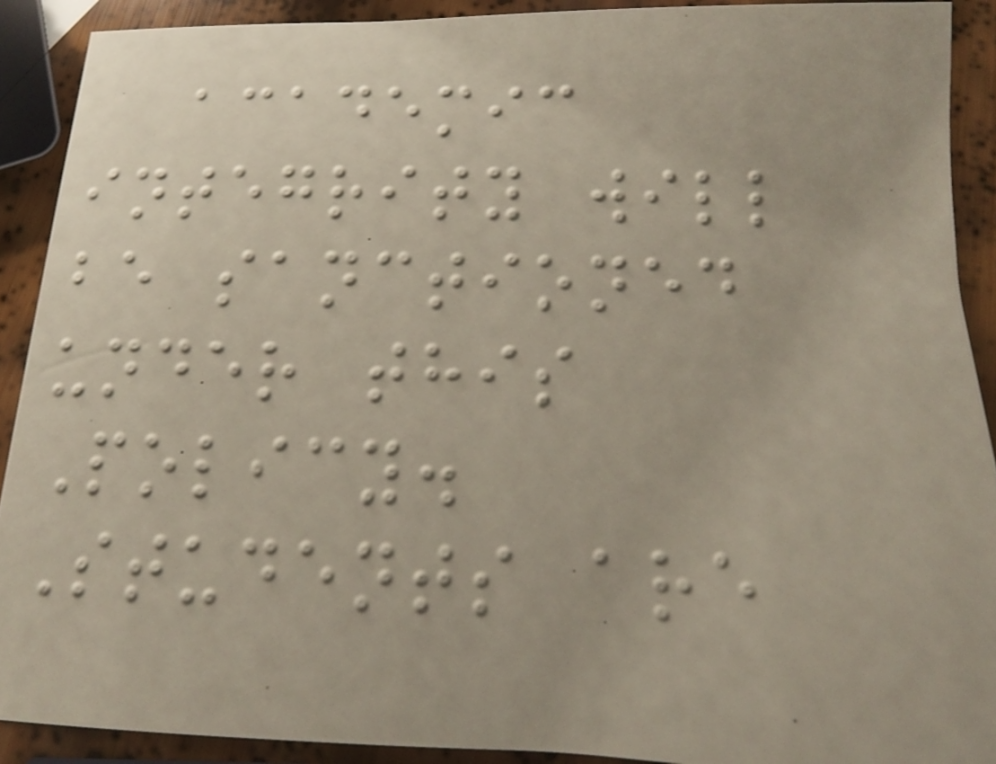academic
integrity will
be sanctioned
under this
Policy.
Students are
